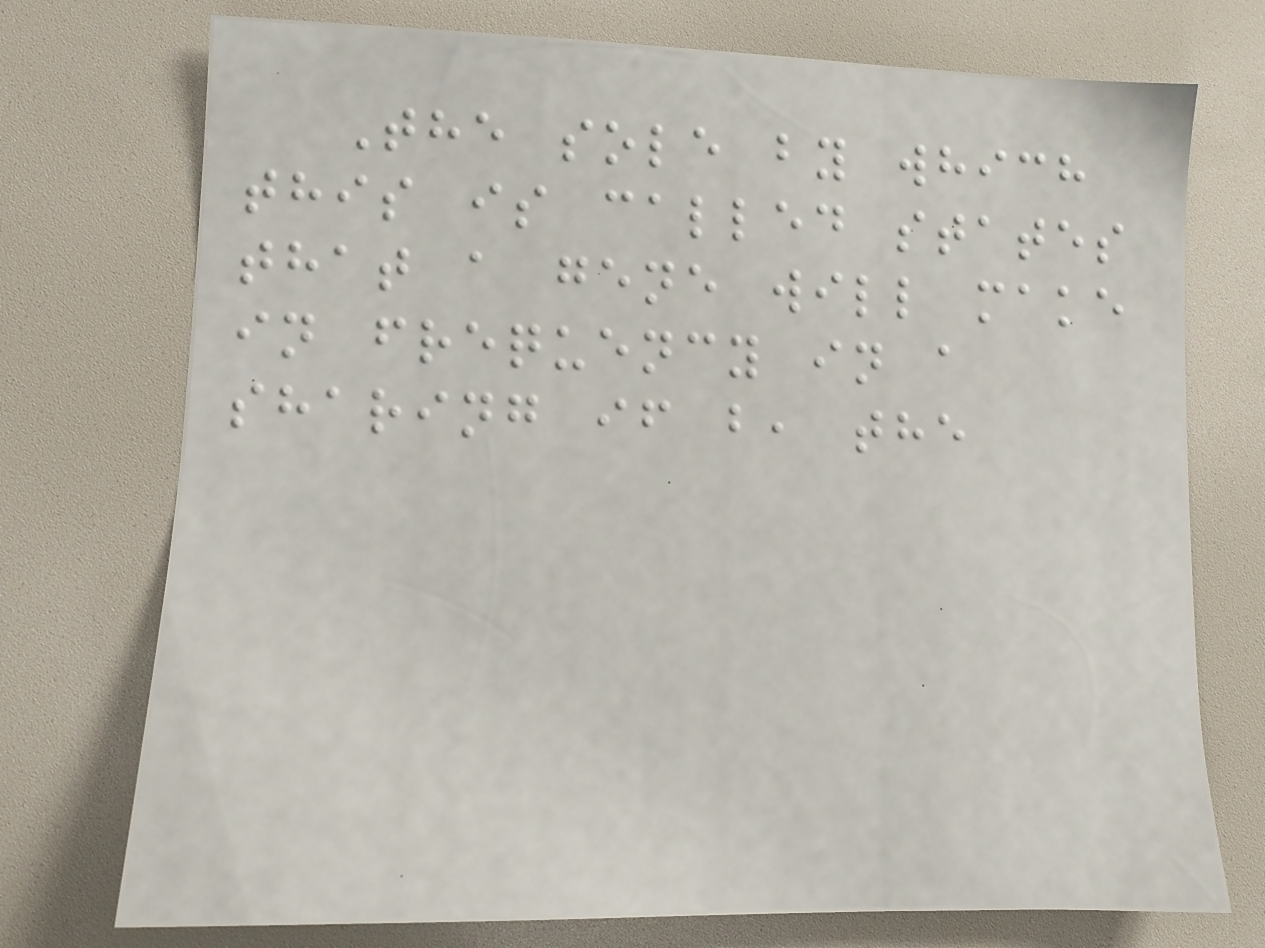The sole by which
this is called states
that a gene will make
in frequency in a
sharing if b, the
